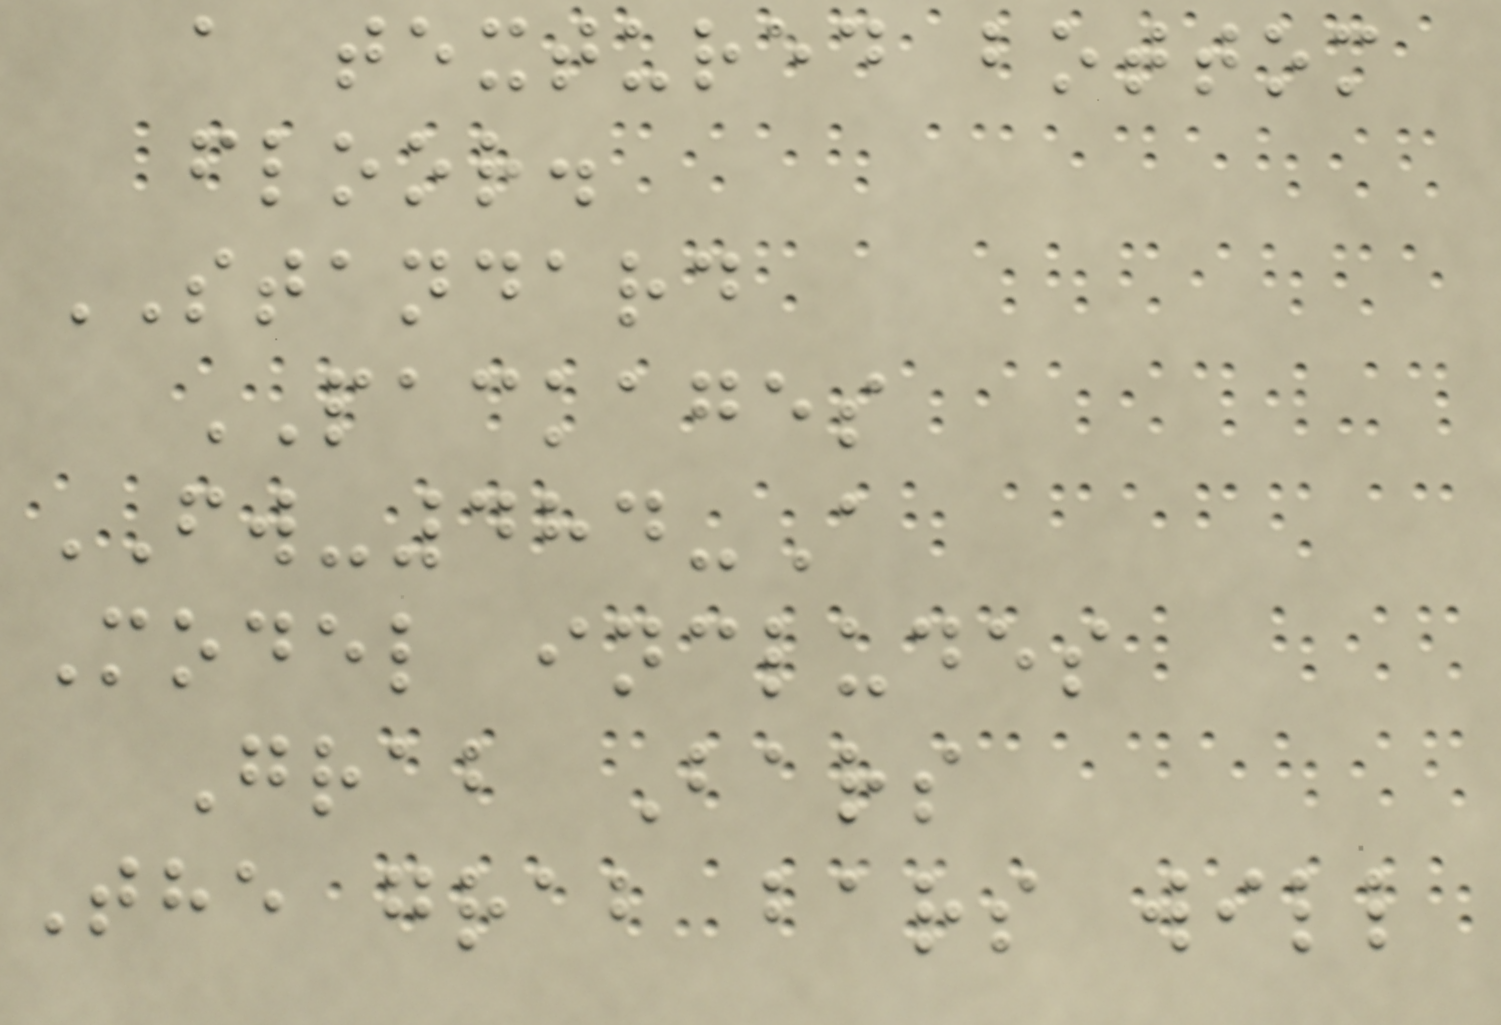a textured bottom
floor.
STANDARD
PACKAGES
FW-484-A
Model includes
Grab Bars
The grab bars will
